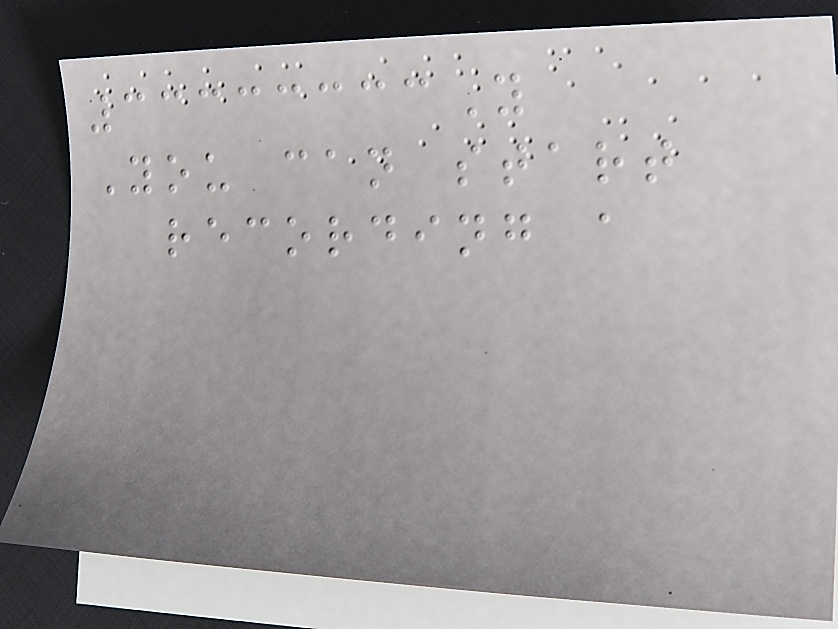33333333Y
You can start
recording a
